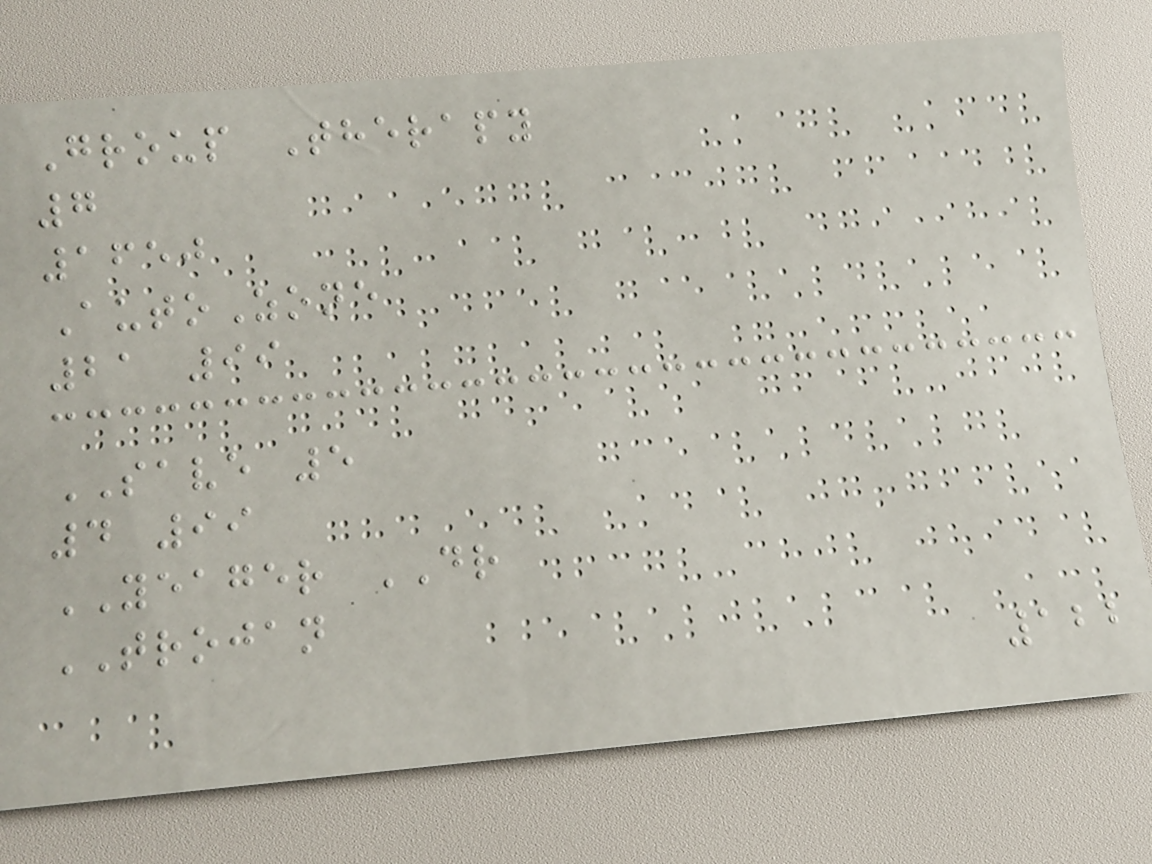Group Therapy
7
1650
AutoZone
21 99
SAVE 5
4 99
YEAGER DR
TROJAN
122
